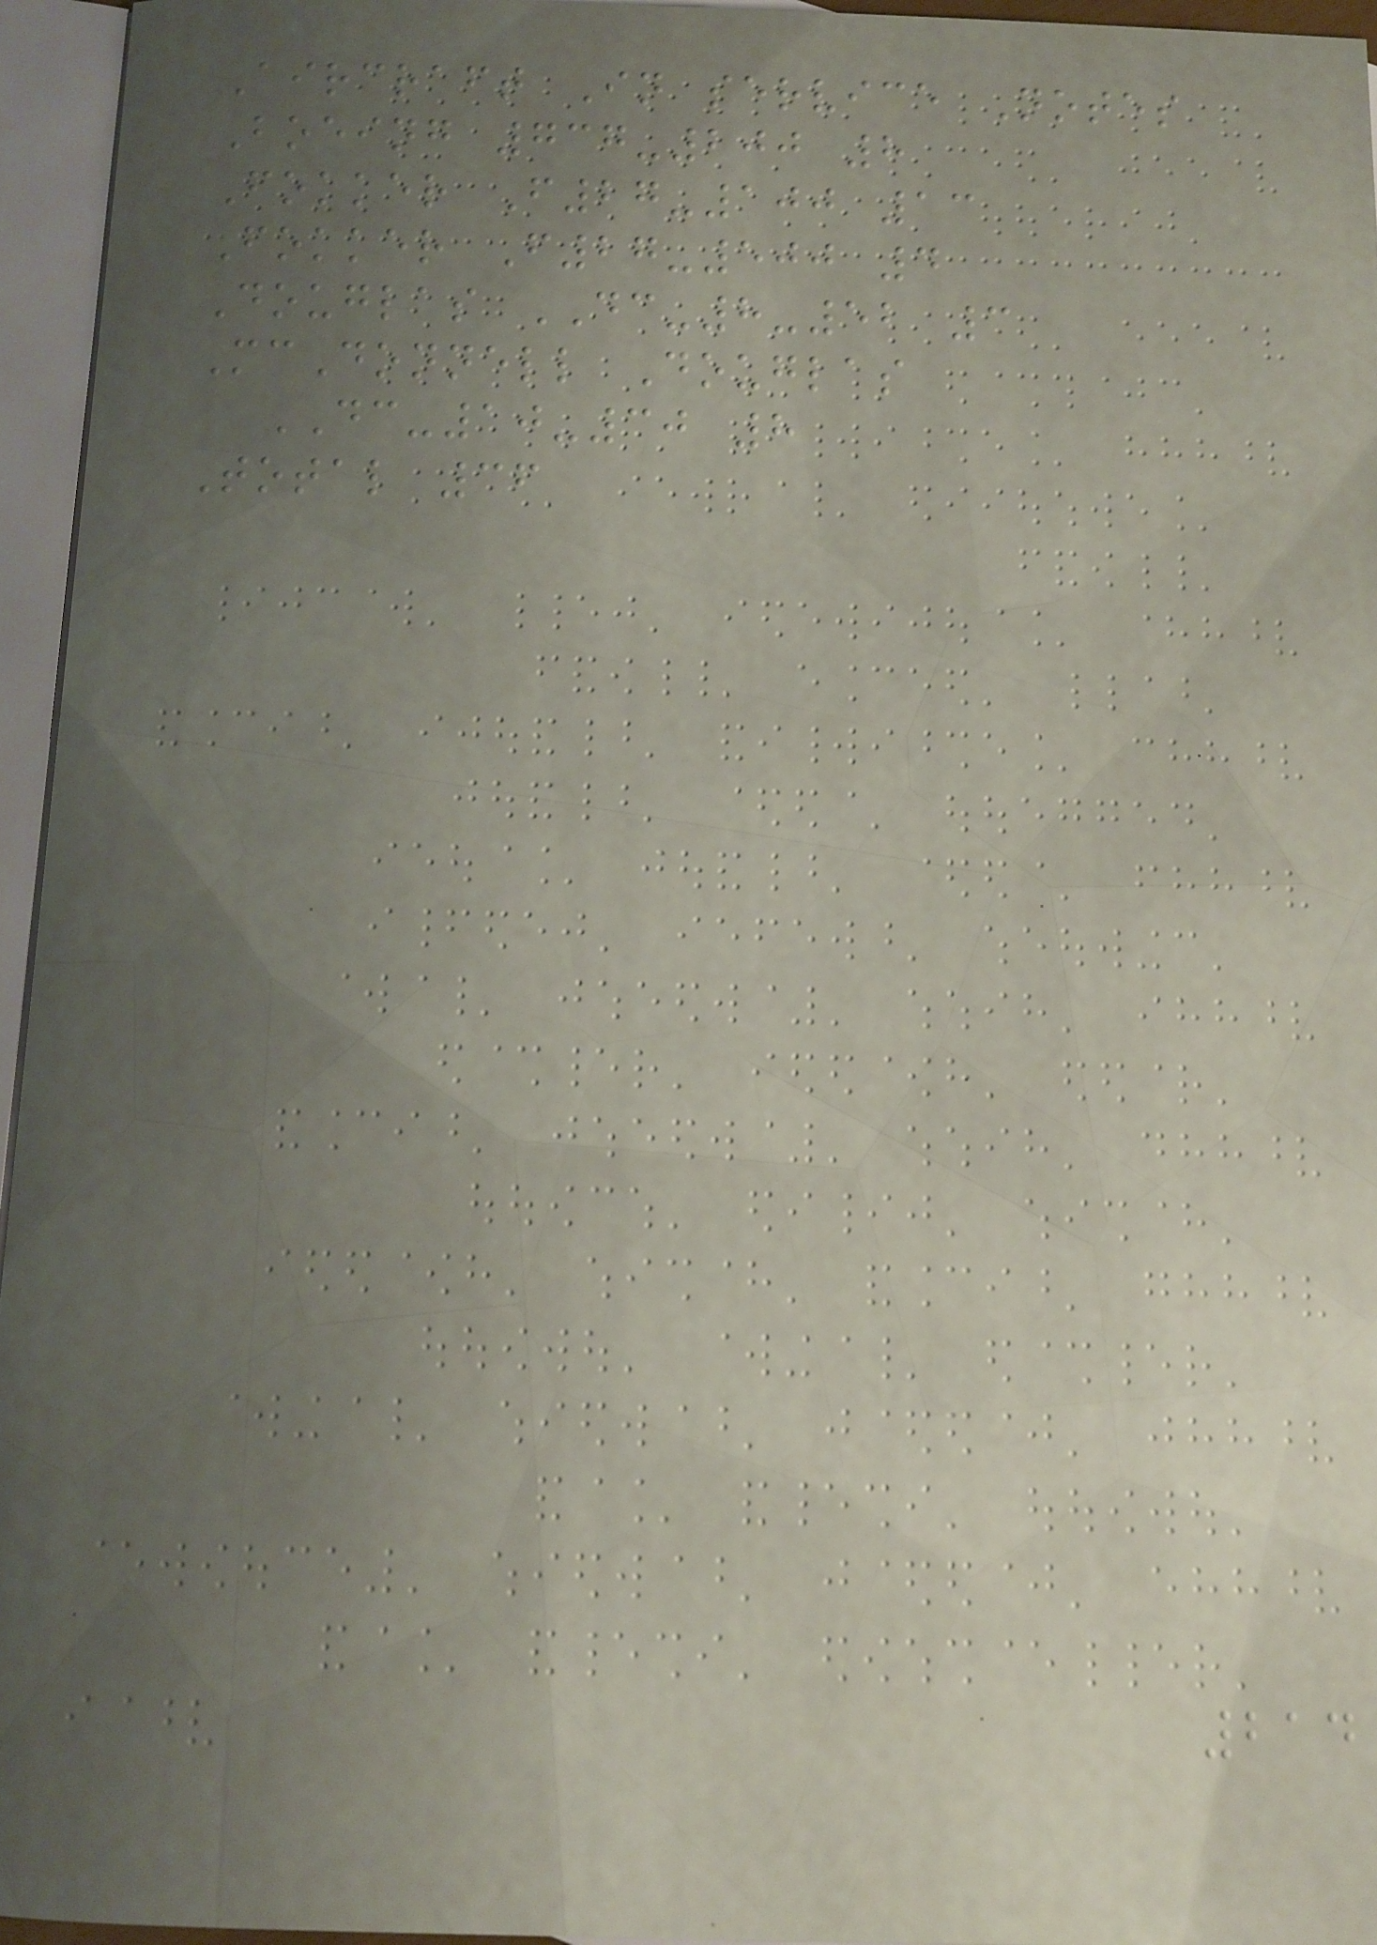Aircraft In service Notes
Boeing 737-200 8
Fokker F27-100 13
Fokker F27-500 4
Douglas DC-8-52 3
McDonnell Douglas
DC-10-30 8
Total 36
214
